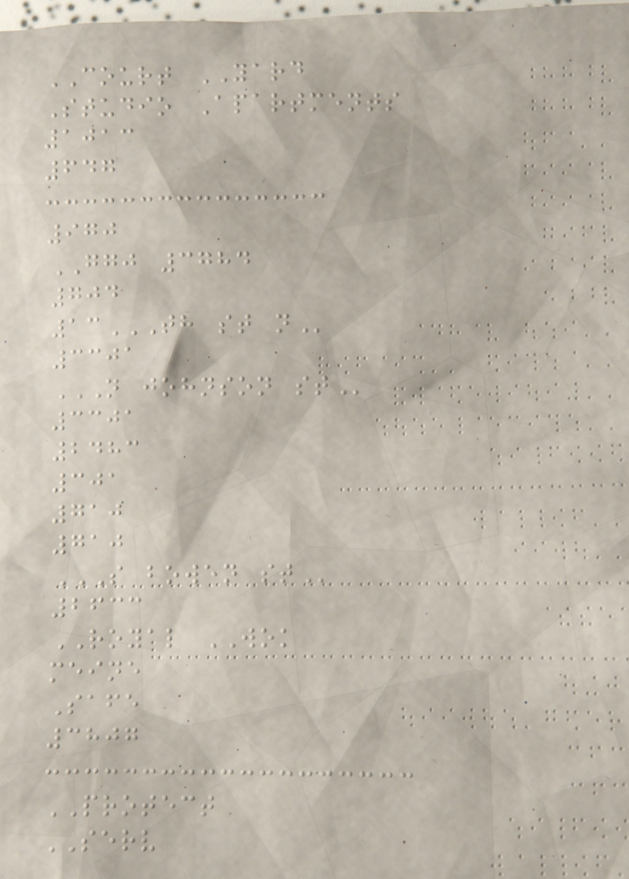COURT YARD
Studio Apartments
1013
647
970
GGJ 3784
704
13TH ST N
3301
N JOHNSON ST
3301
2483
301
710
710
S BOWEN ST
2633
ROYAL WOK
meine
Safe
3807
PROTECT
SERV
